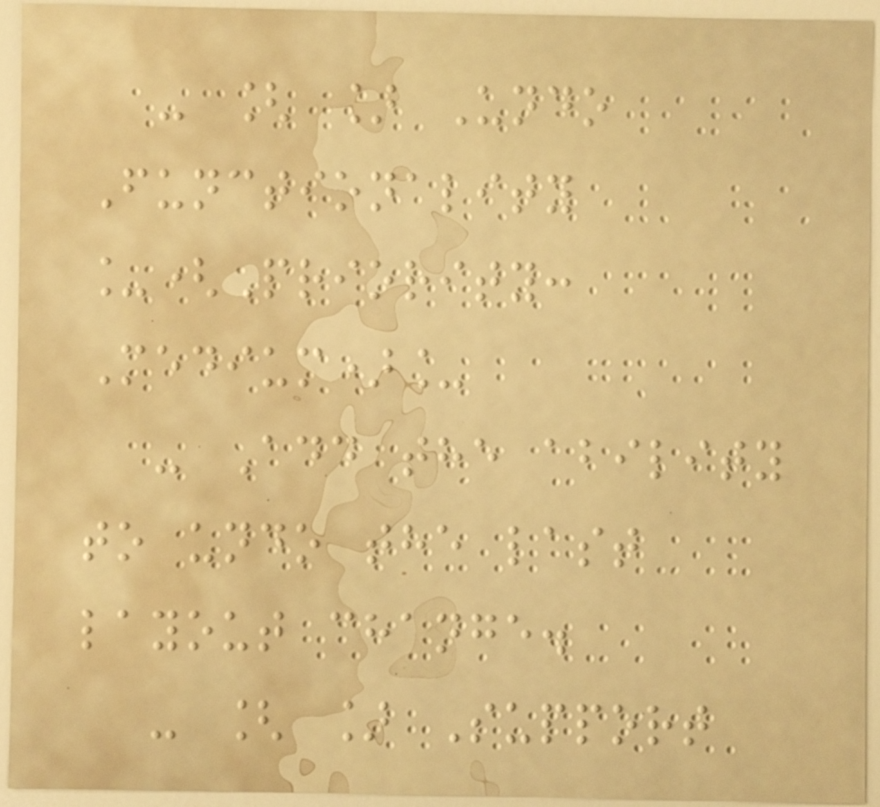- [ ] Undo
Functionality
_(Priority:
Medium)_
- Add the ability
to undo the last
layout change.
- [ ] Support
